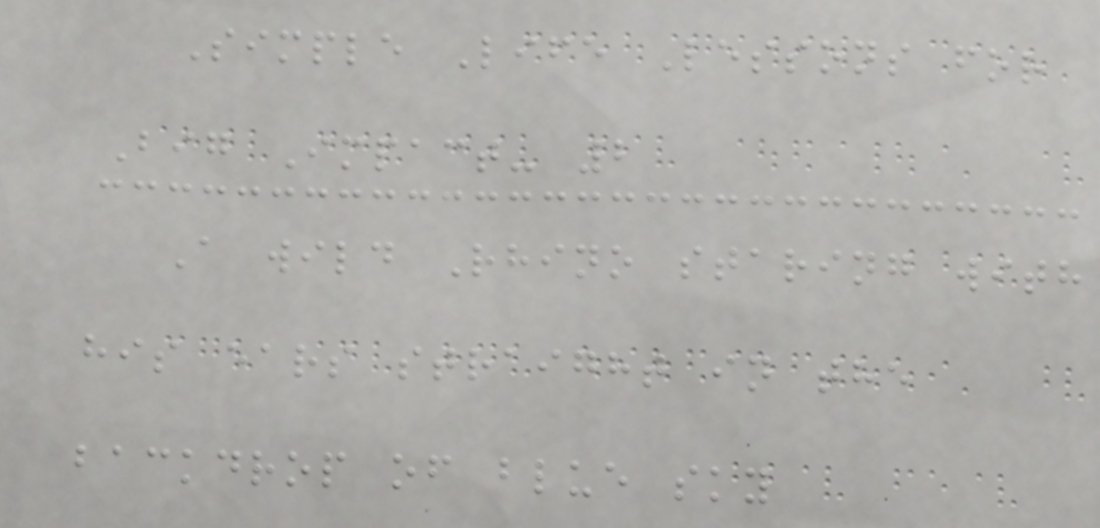Simple Life Lessons for
Big Impact- 2
A wild Rhino staring with
his ears straight in the
backdrop of blue sky
